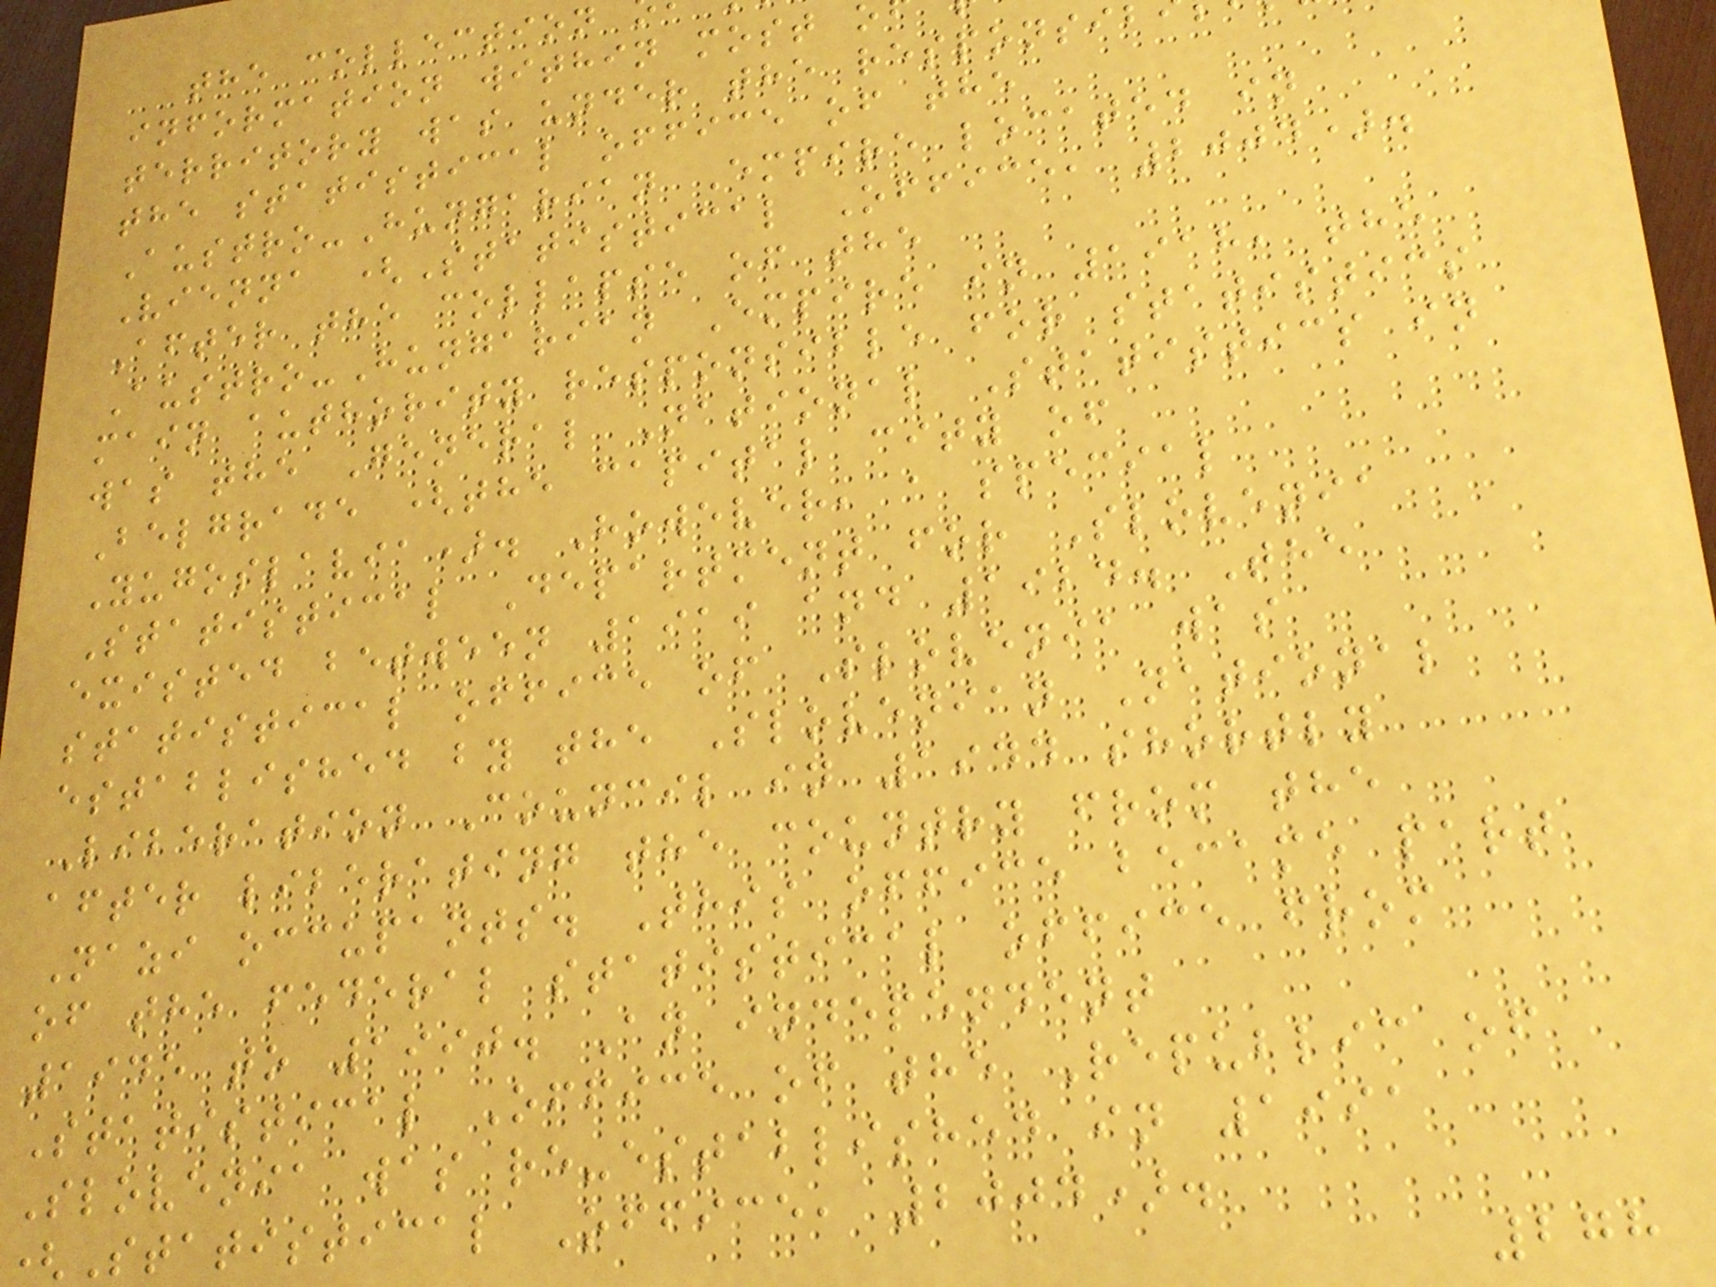the collection
information within most
territory was under the responsib
the statistical office of the
Austro-Hungarian Empire located in
Vienna (Statistical Office, 2004).
After the collapse of the
Austro-Hungarian Empire in 1918, the
main authority responsible for statistics
was the General National Statistics in
Belgrade (the capital city of
Yugoslavia). However, a special
Statistical Department for Slovenia
existed between 1919 and 1924. The
statistical office of Slovenia was
established by the Slovenian National
Liberation Council in 1944 shortly
after liberating the country from the
Nazi occupants. This office became part
of the federal statistical office from
1945 to 1990. An independent
Statistical Office of the Republic of
Slovenia was re-established in 1991
(Statistical Office, 2004).
278
